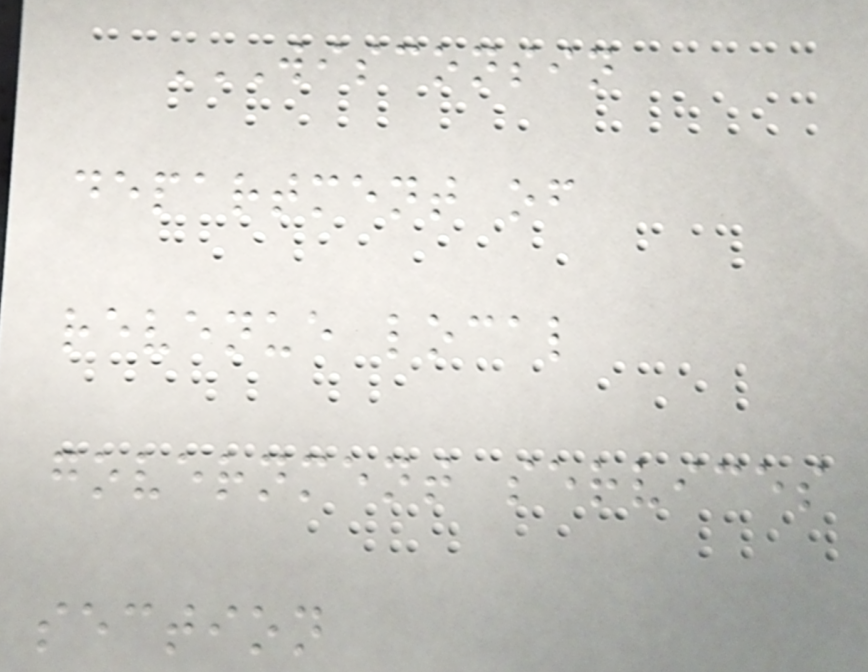WISCONSIN
DEPARTMENT OF
REVENUE LOCAL
GOVERNMENT SERVICES
SECTION
